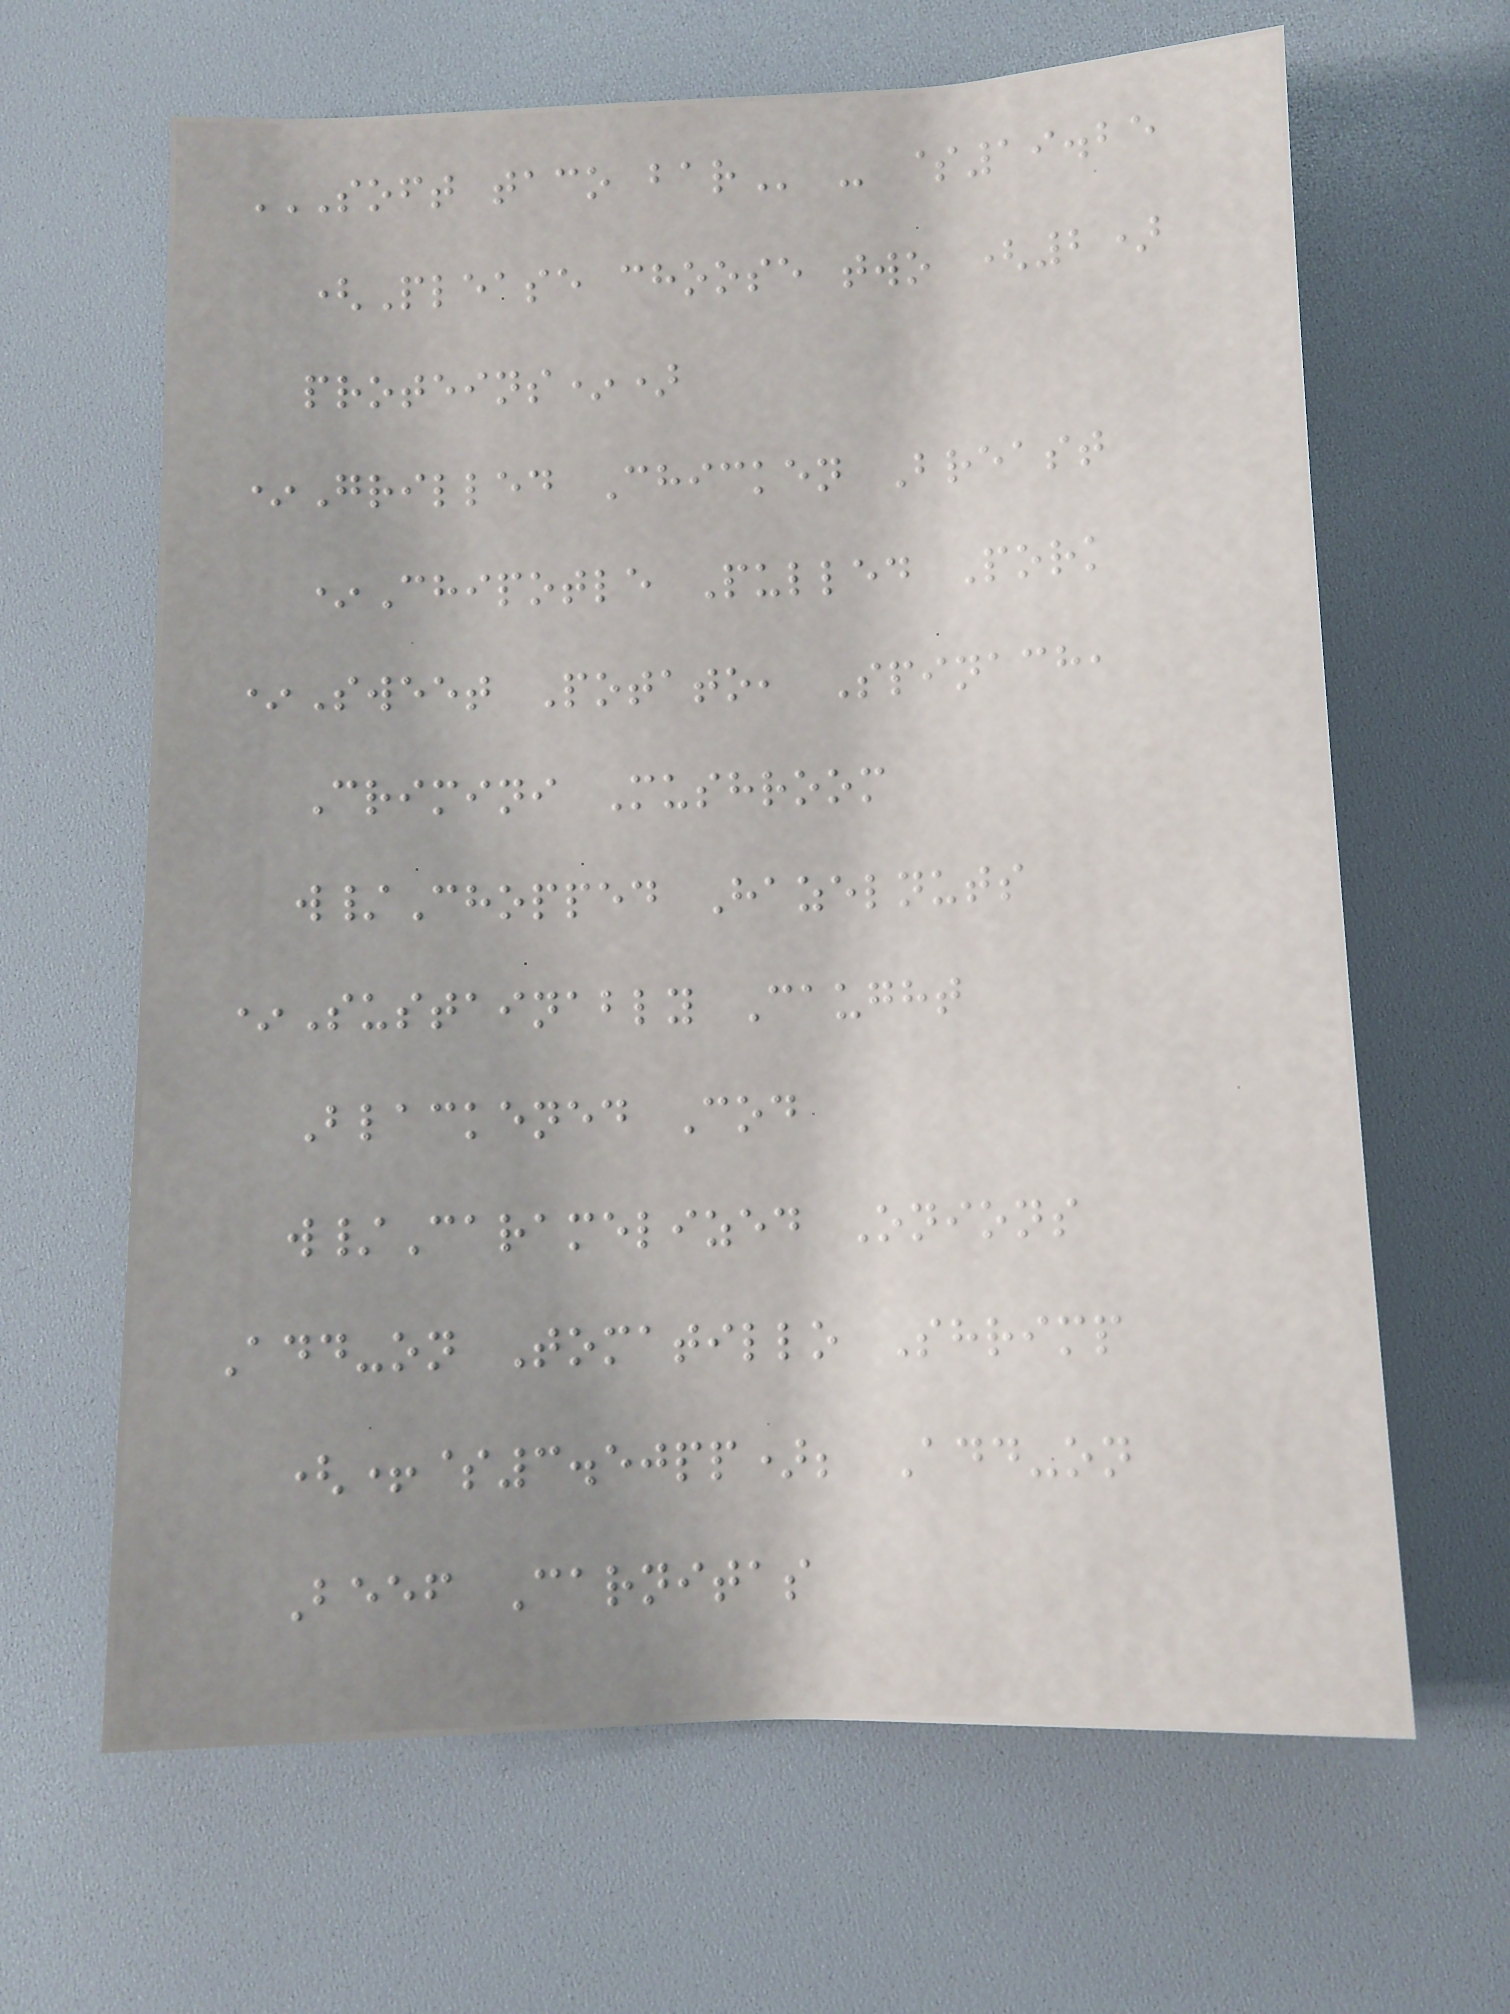SOFT TACO BAR - $19.25
(Please choose two (2)
proteins*)
*Grilled Chicken Breast
*Chipotle Pulled Pork
*Sweet Potato, Spinach,
Crimini Mushroom
w/Chopped Hazelnuts
*Sustainably Caught
Blackened Cod
w/Caramelized Onions
Add-on Tomatillo Shrimp
(+$3.50pp); Add-on
Beef Carnitas
